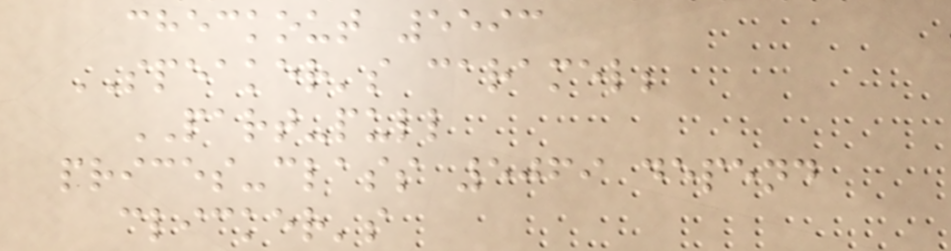checkout 5593
SPEAKER's caramel;
PART-pull
prices-class 5069 depend
clicker's
